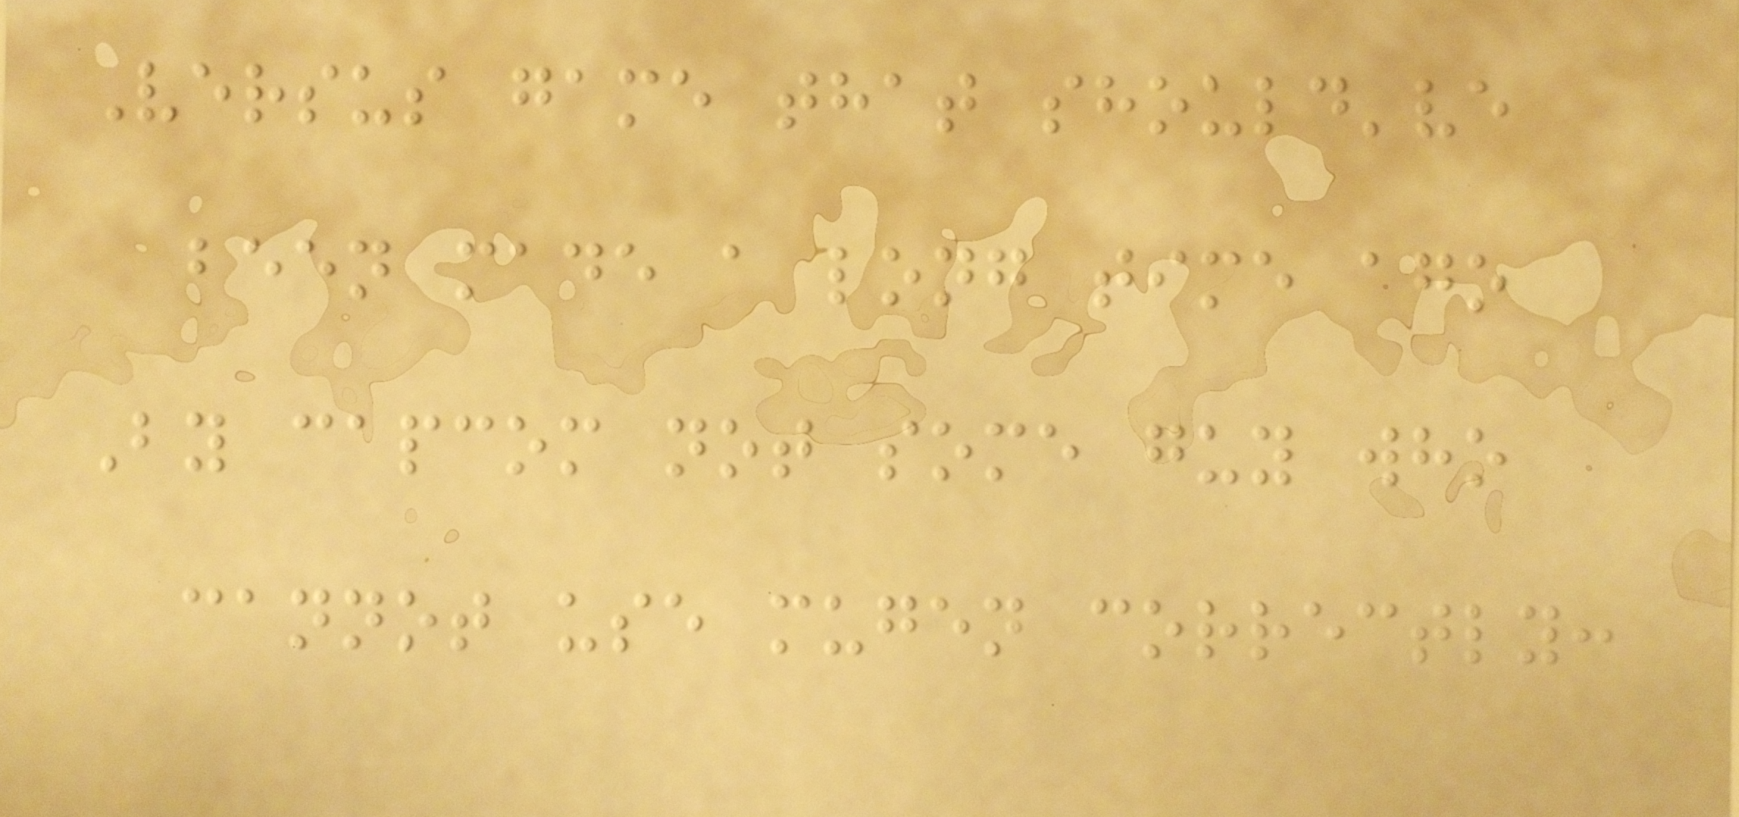Versus game that should've
been made a long time ago
By capcom not some guy who
cannot use mugen correctly:
